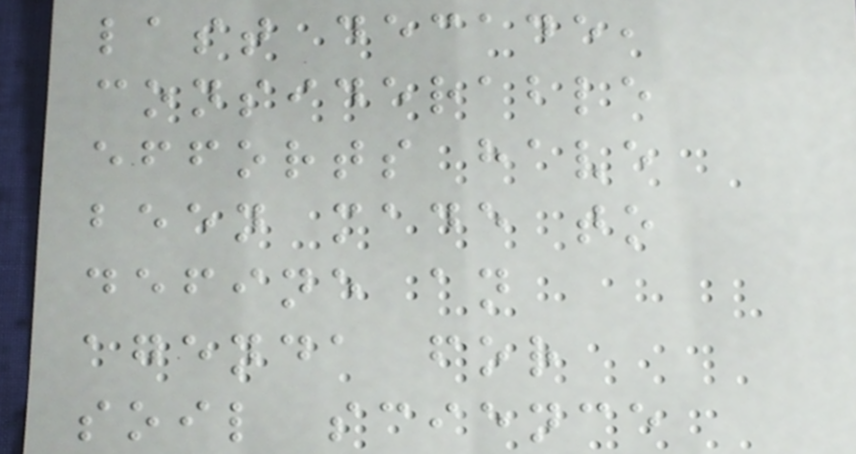last decade,
considerable
efforts have
been made to
define an
agenda for
soil science
